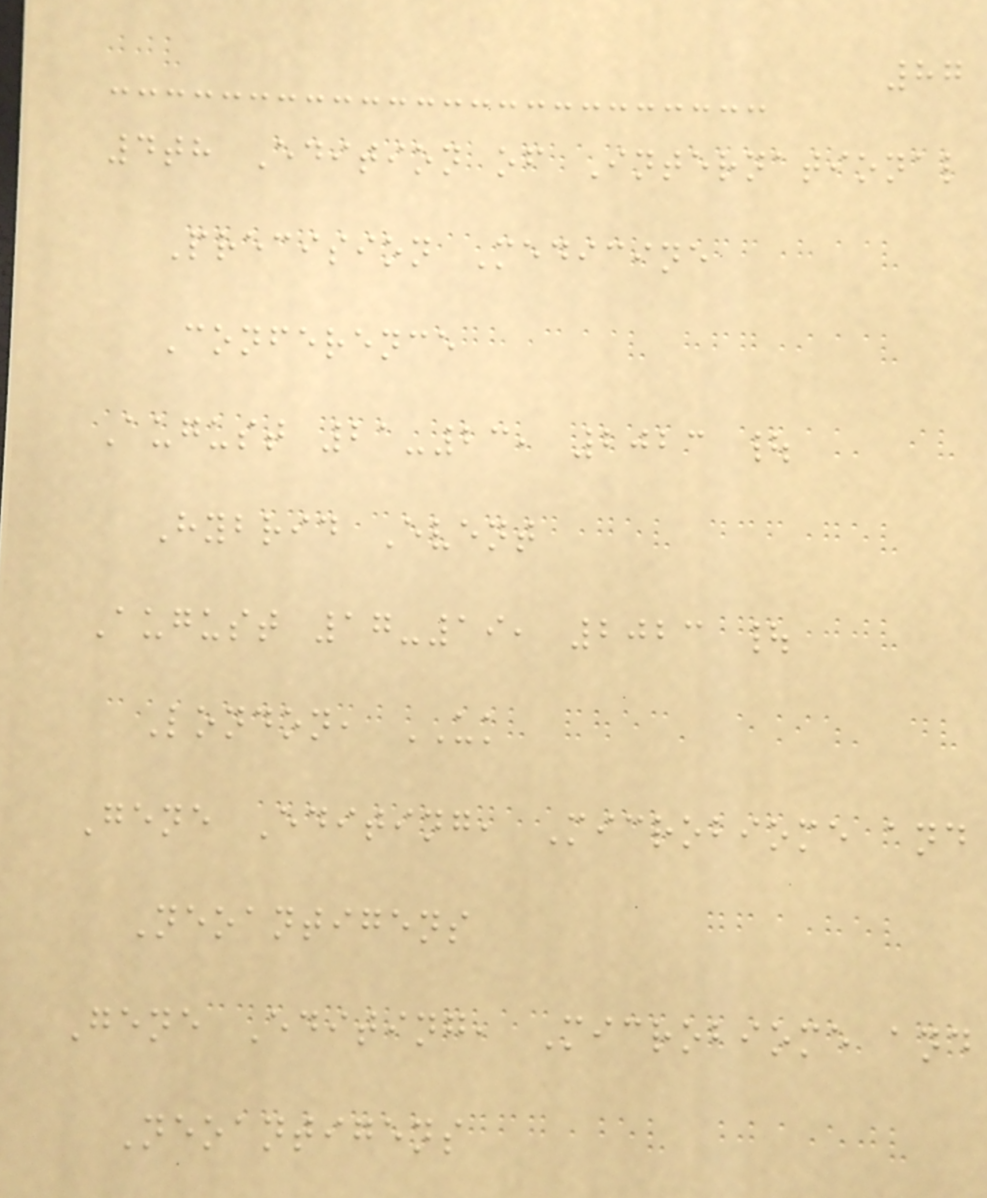87
4th Edition of International
Precision Medicine
Conference
August 21-23, 2023 |
Hybrid Event
August 17-19, 2023 |
London, UK
Gene Editing, Microbiome and
Neoantigens
Gene Editing, Microbiome and
Neoantigens
